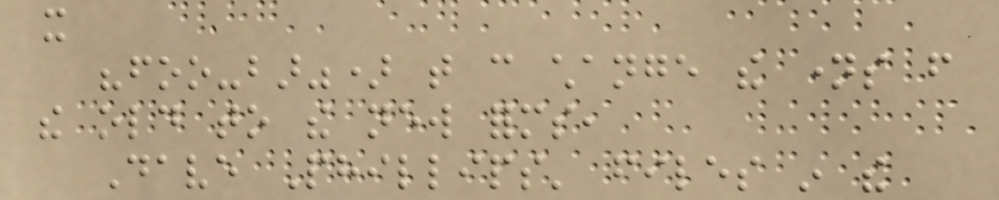it
"foo-bar") that can change the names from
the old to the new forms,
Dave Phillips' files in the
